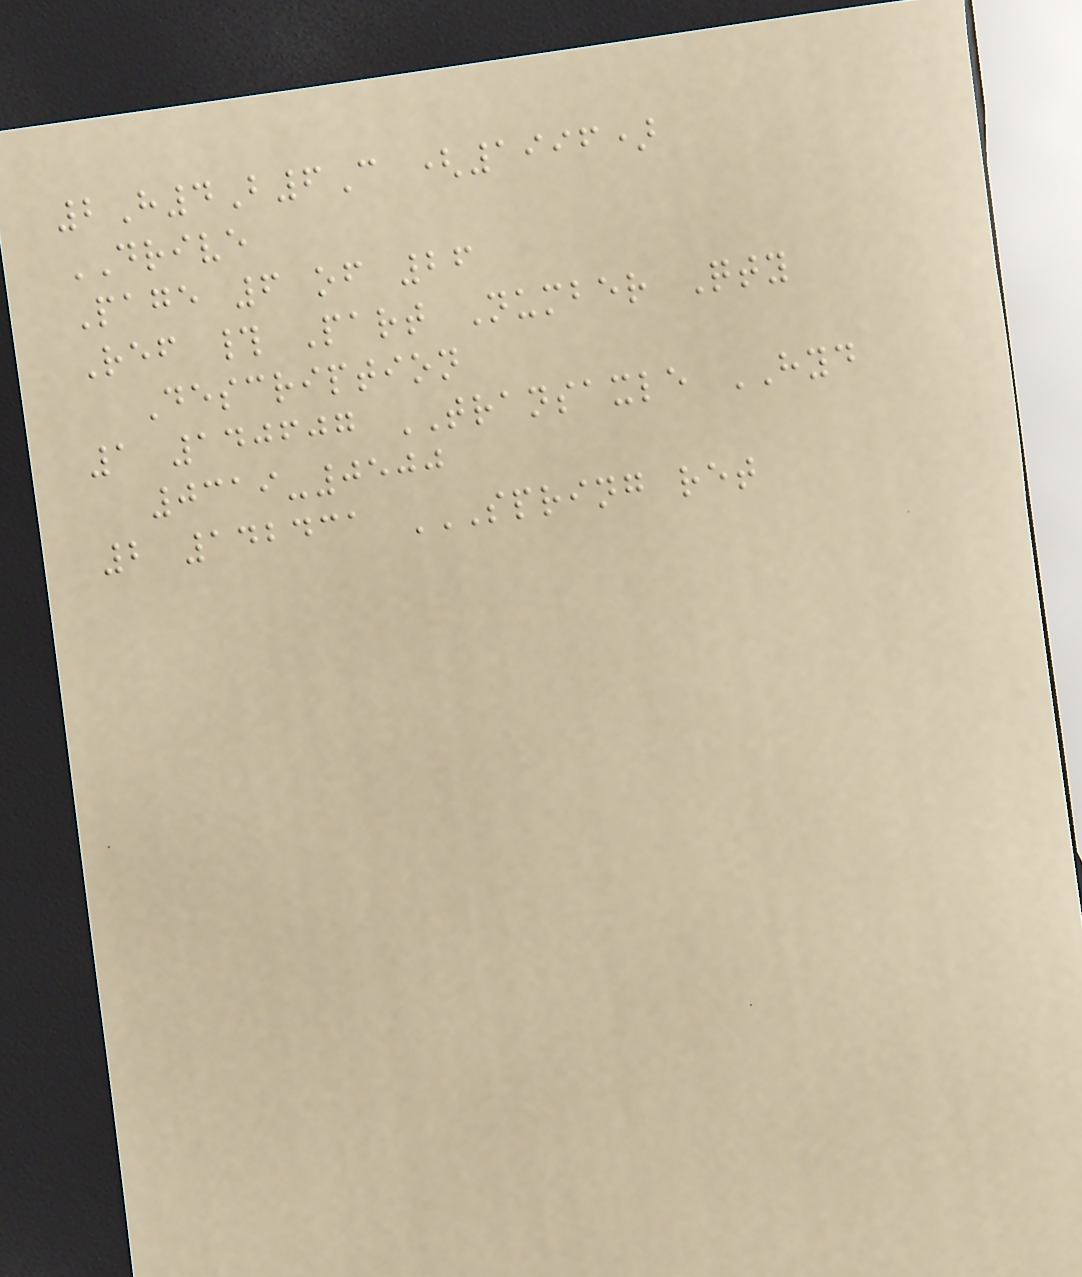2H4B6C (1996)
DRIVE
Page 6 of 26
Ref # Part Number Qty
Description
1 140607 TRANSAXLE HYD
0319-0500
2 142431 SPRING RET
